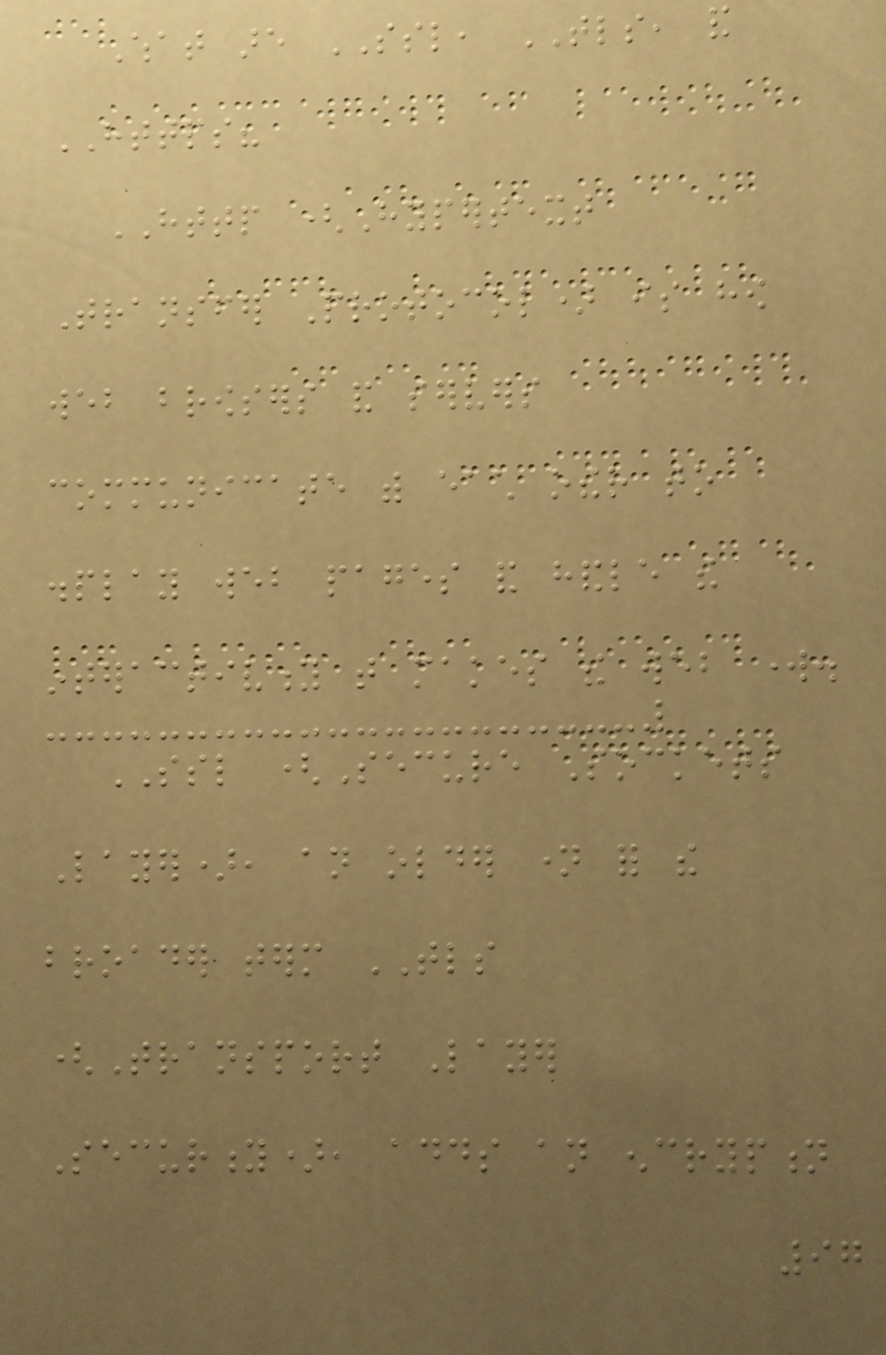What are SSL, TLS, and
HTTPS?
HTTP (Hypertext
Transfer Protocol) is how
web browsers and servers
communicate with each other to
display web pages and handle the
interactivity that makes the web work.
SSL (Secure Sockets
Layer), an older name for the
broader term TLS
(Transport Layer
Security), adds an encryption
97
